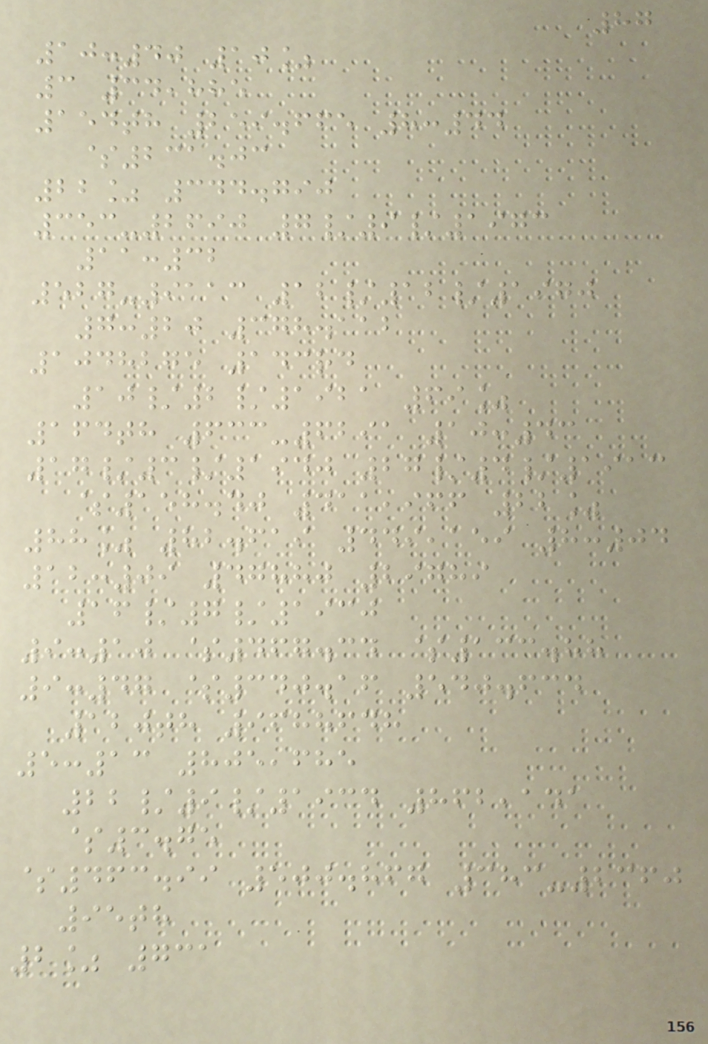87
10:40 10%
3 34,885
154th 259.665 8:44
$231.03
22% 344.790
353-2690 7/9/1973
11:32
527-9113 12/12/1970
7:20 378.112
1048275 143rd
10/2/1921 69%
164th 633-6291 10:43
17/3/1940 27/4/1913
$158.40 411,966 22%
88% 82.619 449,159 8:04
12:09 47880 29789
16/7/1930
9:10 $467.34 $133.88
9:47 $340.16 540.634
120th 9688648
5:13 805,685
22/9/1934 862,141
$3.75
$463.99 500.867 383-2360
95th
2% 731
